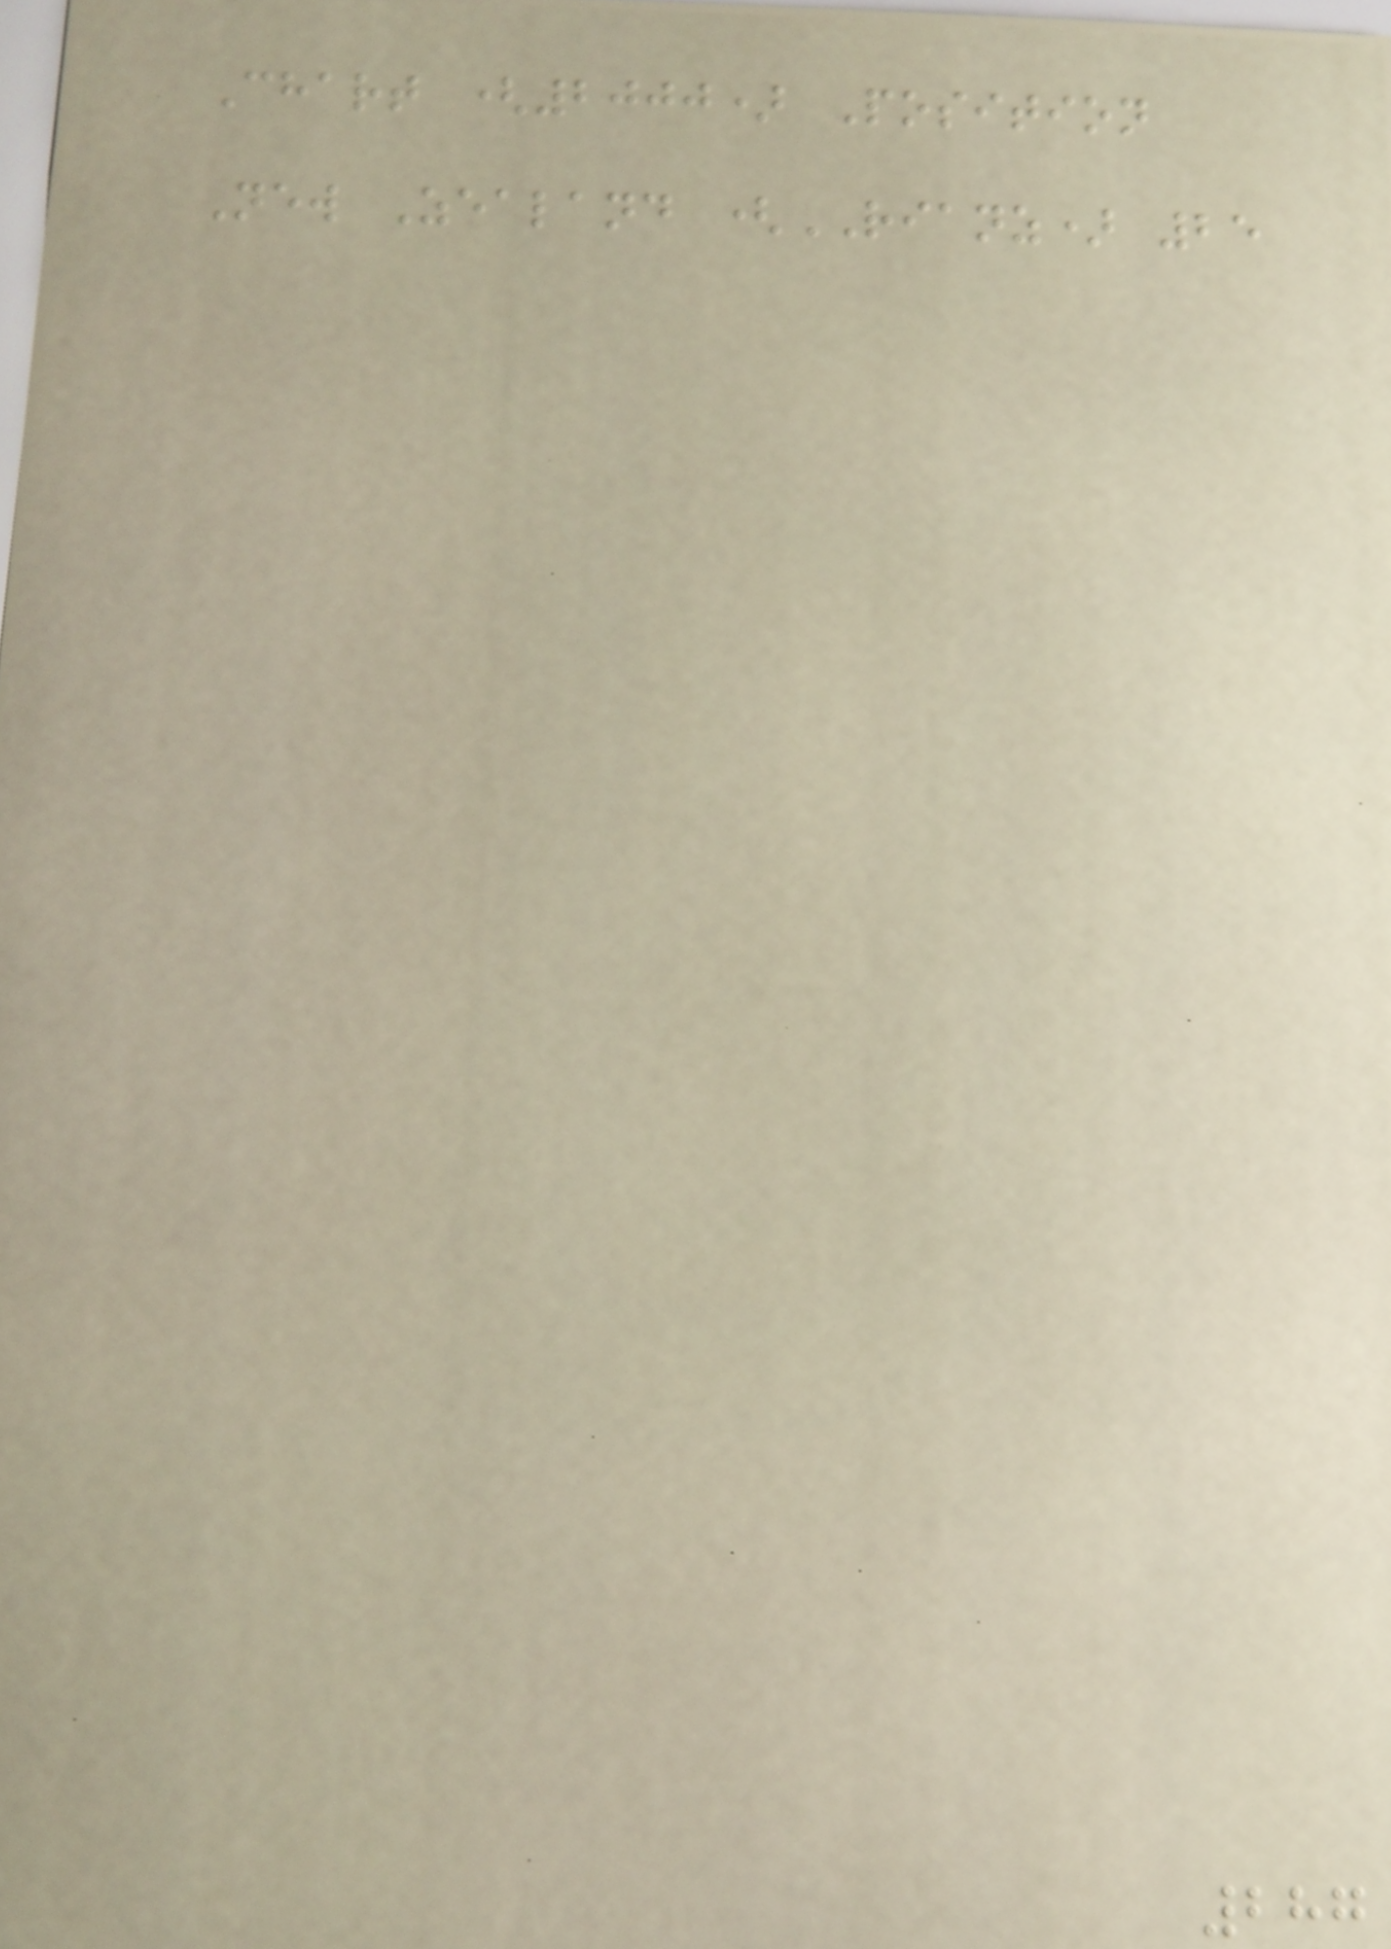Chart (2000) Position
New Zealand (RIANZ) 25
287
